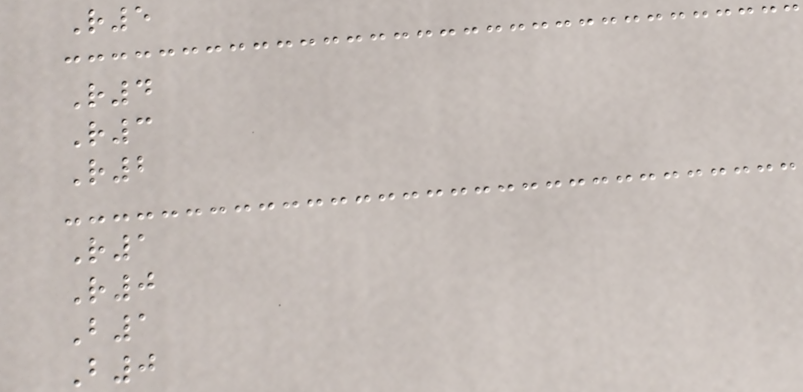R5
R4
R3
R2
R1
R0
B1
B0
